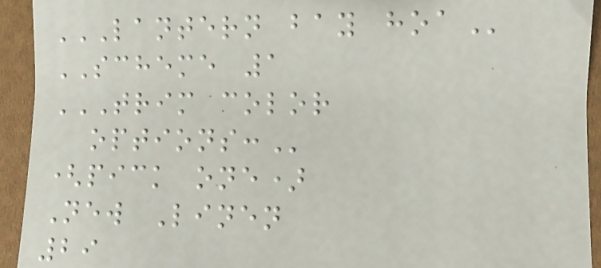LANTERN BAY HOA
SCHEME 1
TRIM COLOR
OPTIONS:
(pick one)
New Linen
29
